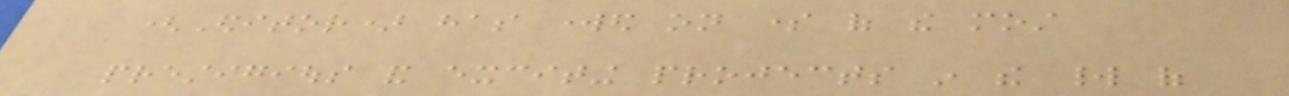(Editor) has worked on some of the most
prestigious and exciting projects in the world of
